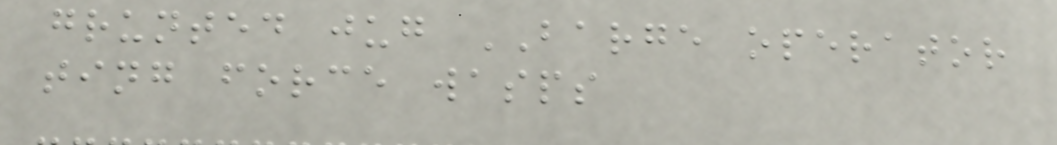grunted jug BARGE operator
ting force wasps
